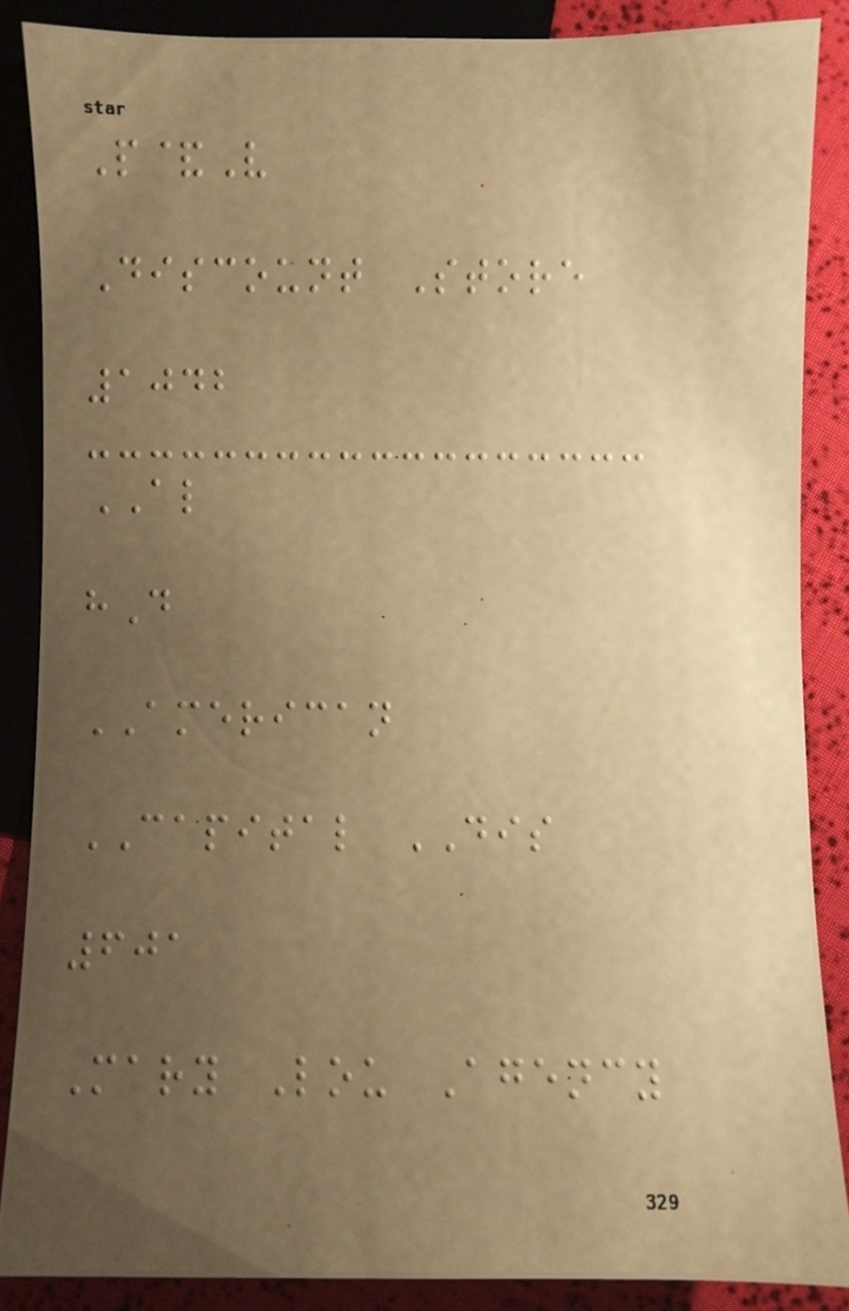P&V
Discount Store
1042
AL
hD
AMERICAN
CAPITAL DIS
601
Mary Lou Agency
